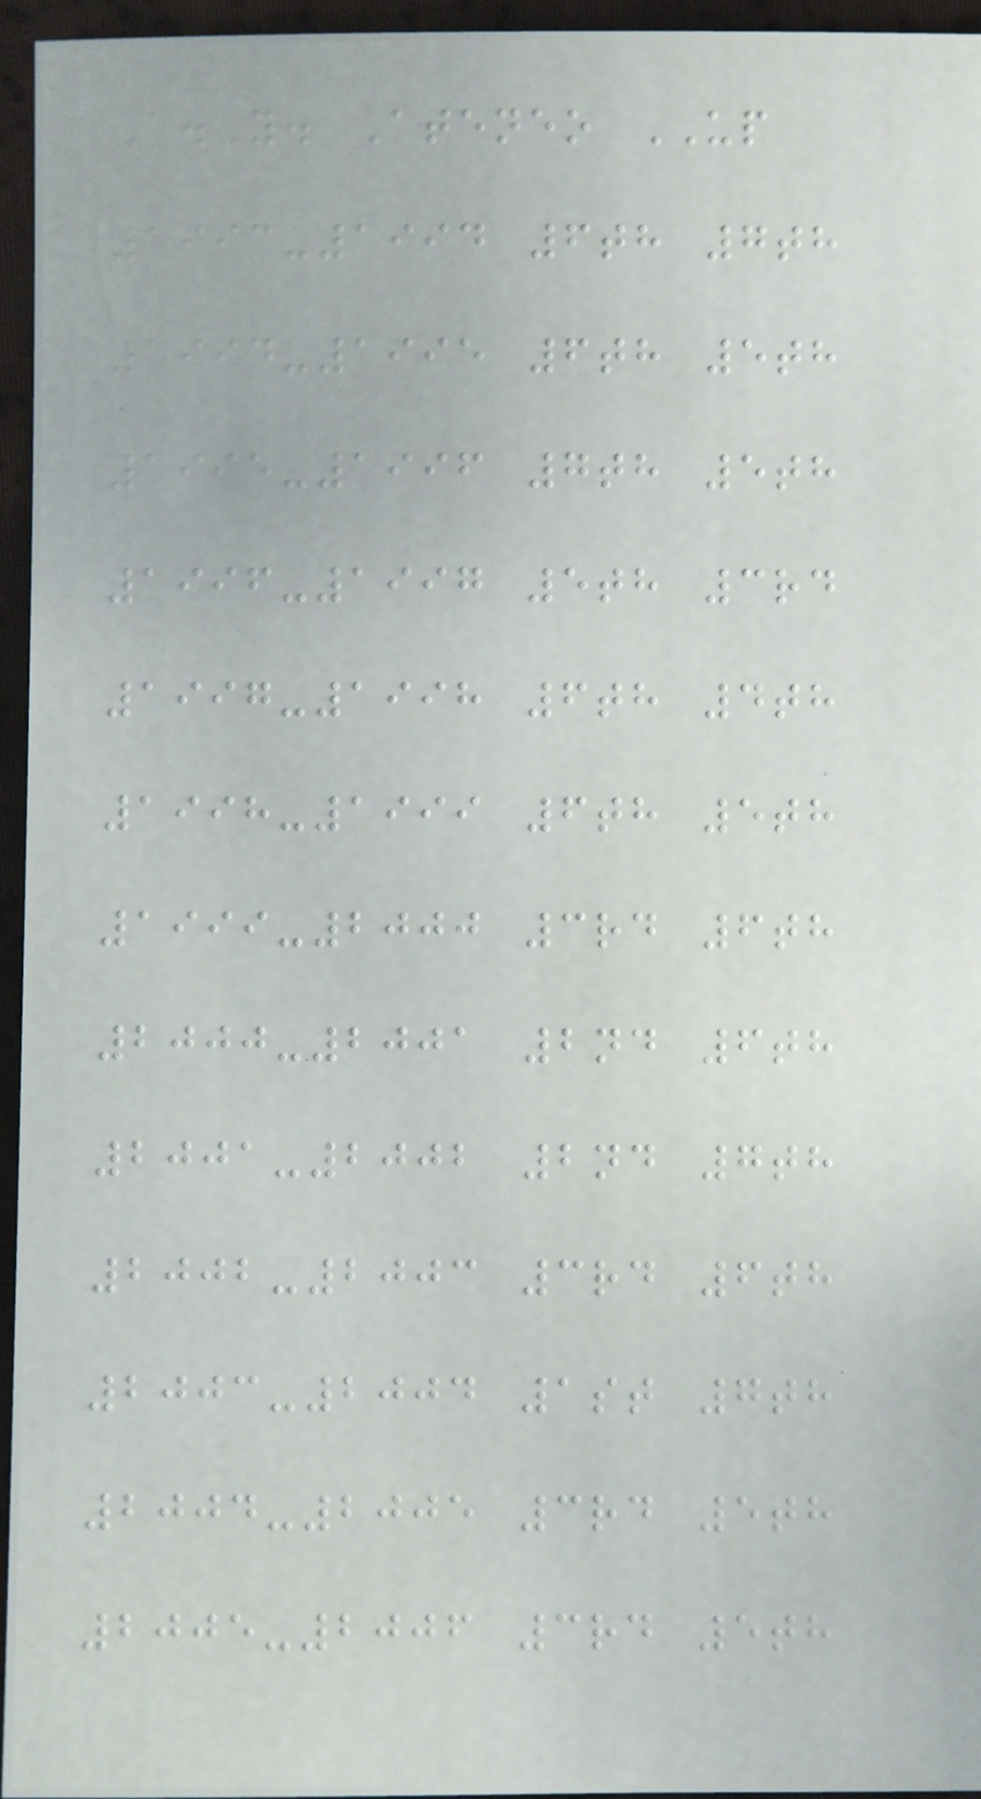A.Y. Ateneo UP
1993-1994 6th 7th
1994-1995 6th 5th
1995-1996 7th 5th
1996-1997 5th 3rd
1997-1998 6th 4th
1998-1999 6th 5th
1999-2000 3rd 6th
2000-2001 2nd 6th
2001-2002 2nd 7th
2002-2003 3rd 6th
2003-2004 1st 7th
2004-2005 3rd 5th
2005-2006 3rd 5th
